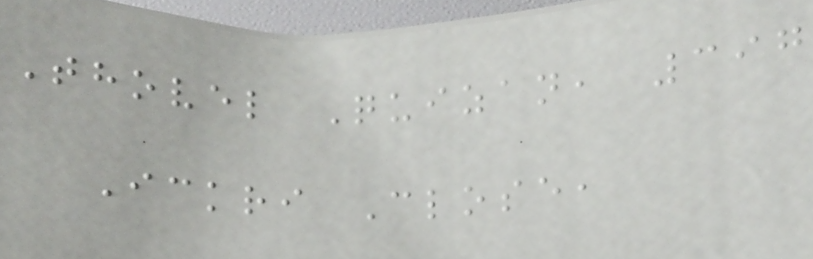Thovel Quizan, 397
Ickri Close,
